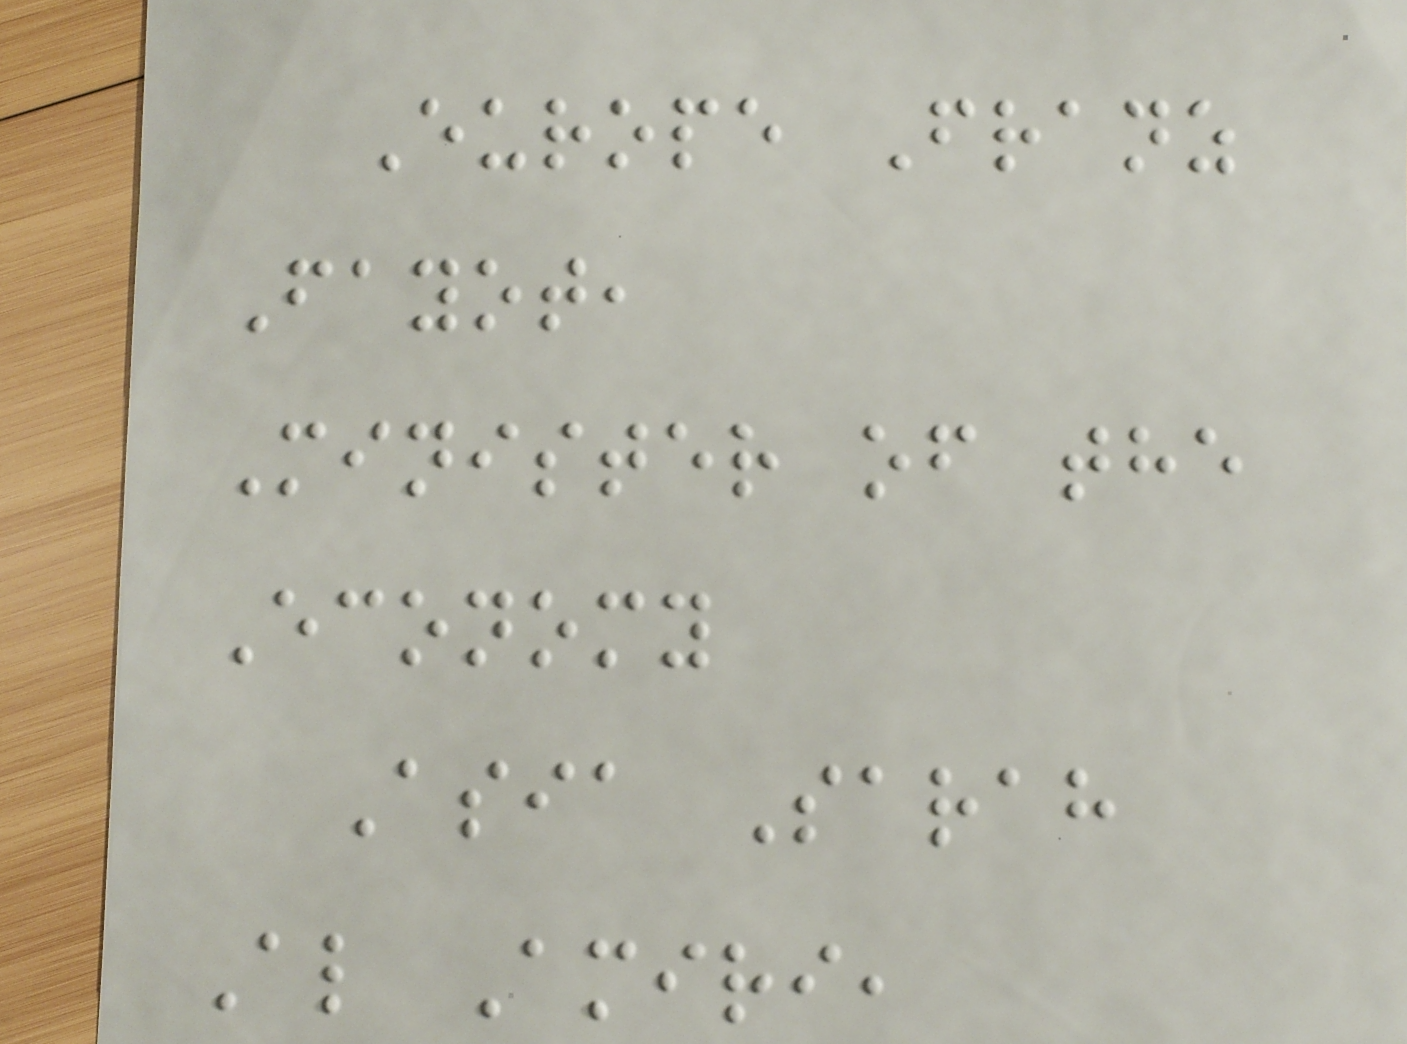Europe Franz
Fayot,
Minister of the
Economy
Asia Sarah
Al Amiri,
